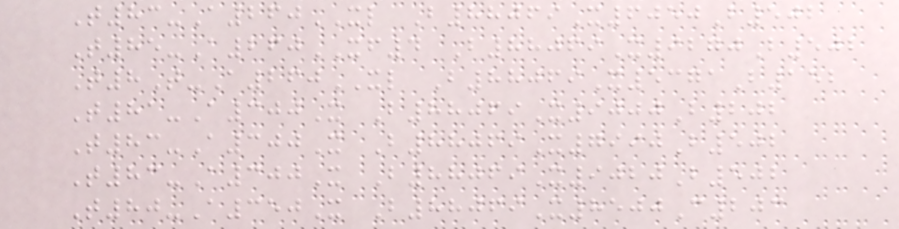T83-A260XL B88069X6050B502
T85-A260XF4 B88069X9270B502
T8T-A260XL B88069X5371B152
T81-A300X B88069X9000B202
T83-A300X B88069X7990B502
T83-A300X B88069X9020B502
T80-A350X B88069X8500C203
